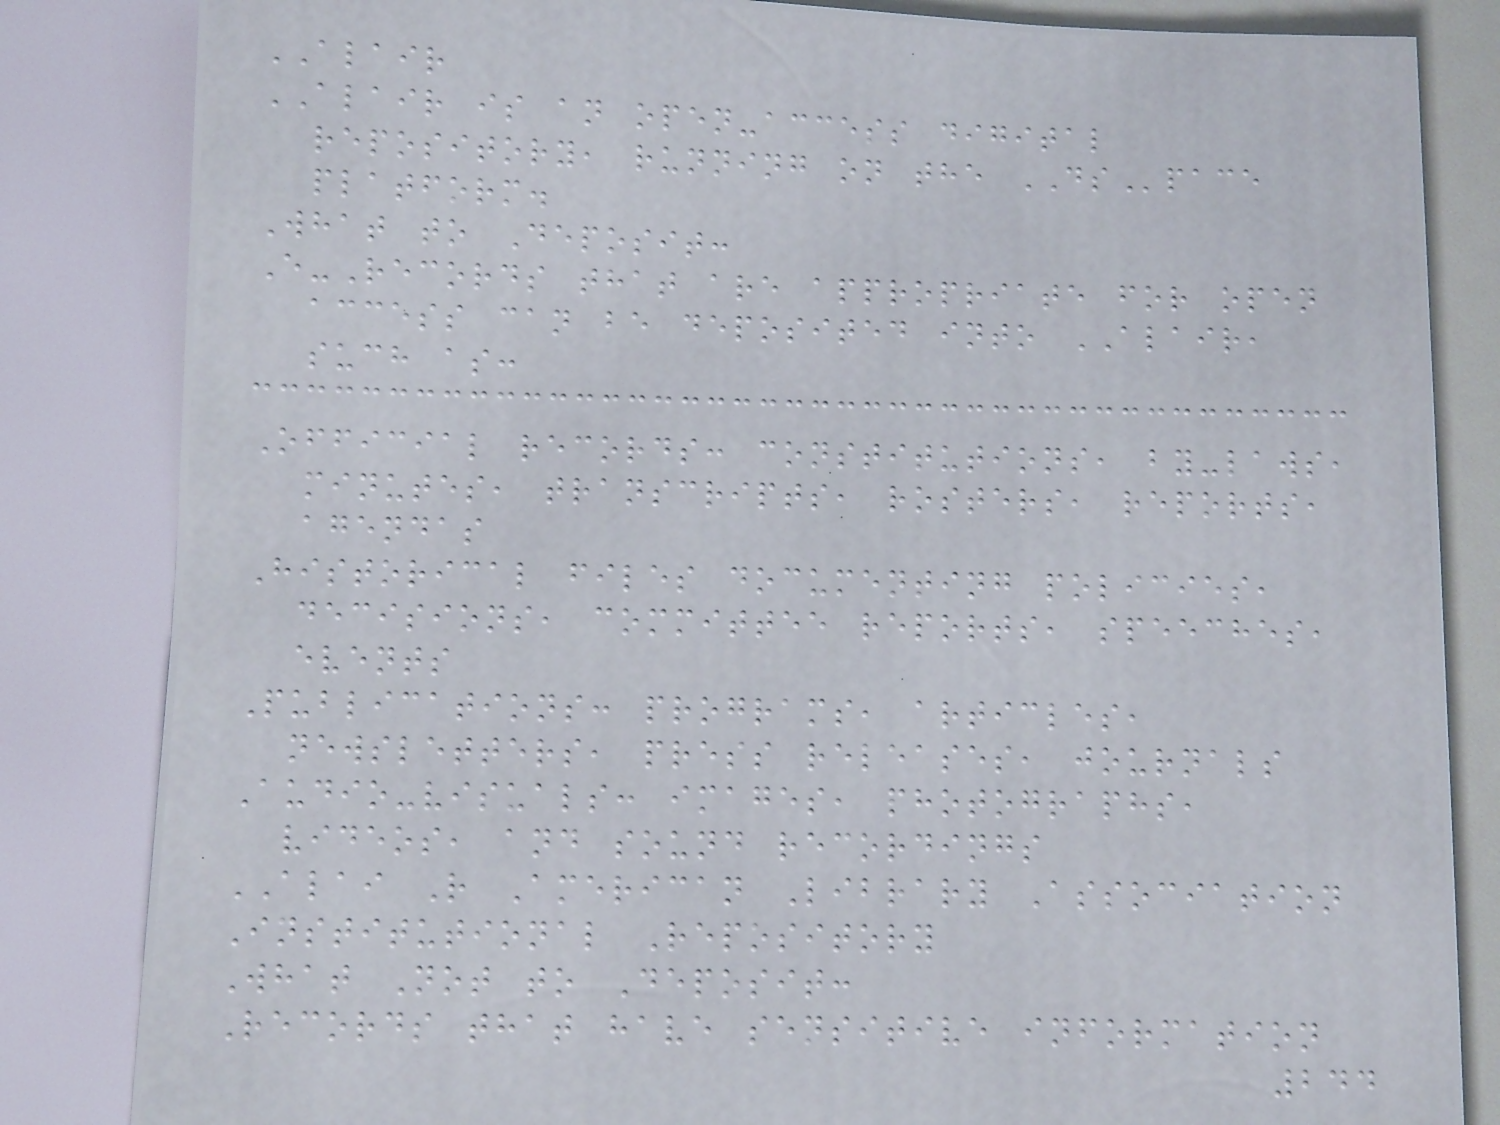ALAIR
ALAIR is an open-access digital
repository, running on the DSpace
platform.
What to Deposit:
E-Records that are appropriate for open
access can be deposited into ALAIR,
such as:
Official records: constitutions, by-laws,
minutes, transcripts, rosters, reports,
agendas
Historical files documenting policies,
decisions, committee reports, speeches,
events
Publications: programs, articles,
newsletters, press releases, journals
Audio-visuals: images, photographs,
videos, and sound recordings
ALAI R American Library Association
Institutional Repository
What Not to Deposit:
Records that have sensitive information
244
